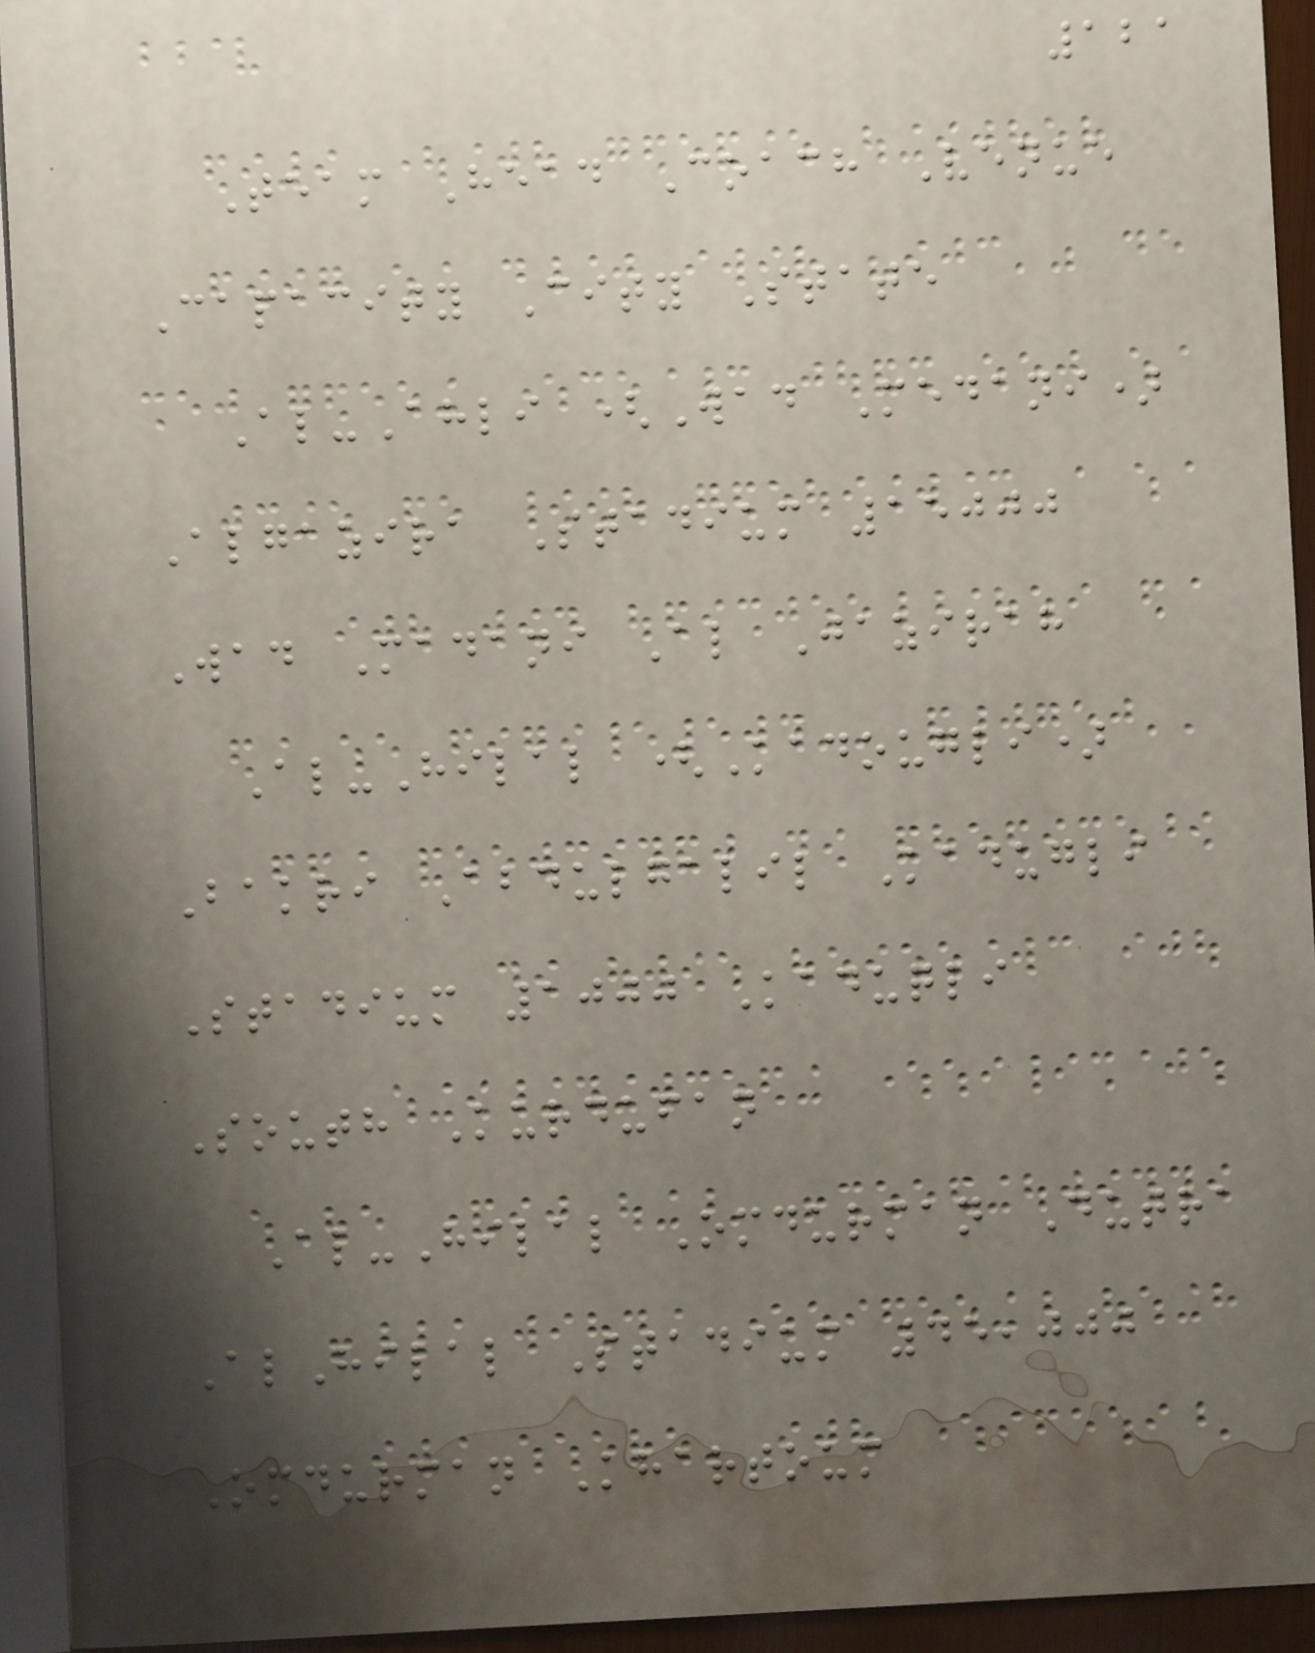121
Team Head Coach Venue
Capacity City State
Al-Ahli (Wad Medani)
Algazira Stadium 15000
Wad Madani Al Jazirah
Al-Hilal (Kadougli)
Bakri Abdulgalil Kadugli
Stadium 1000 Kaduqli
South Kurdufan
Al-Hilal Omdurman Dutra
AlHilal Stadium 45,000
Omdurman Khartoum
